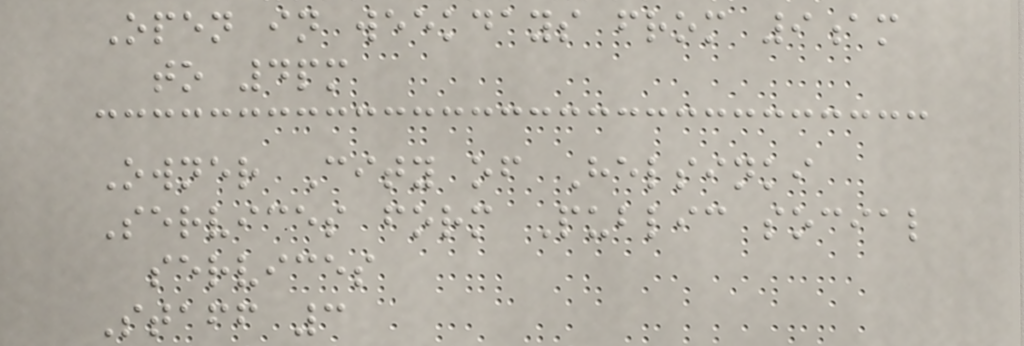Open in weekdays from 9am
to 4pm
Owner City of Helsinki
Services form Public social
services
Staff 3
